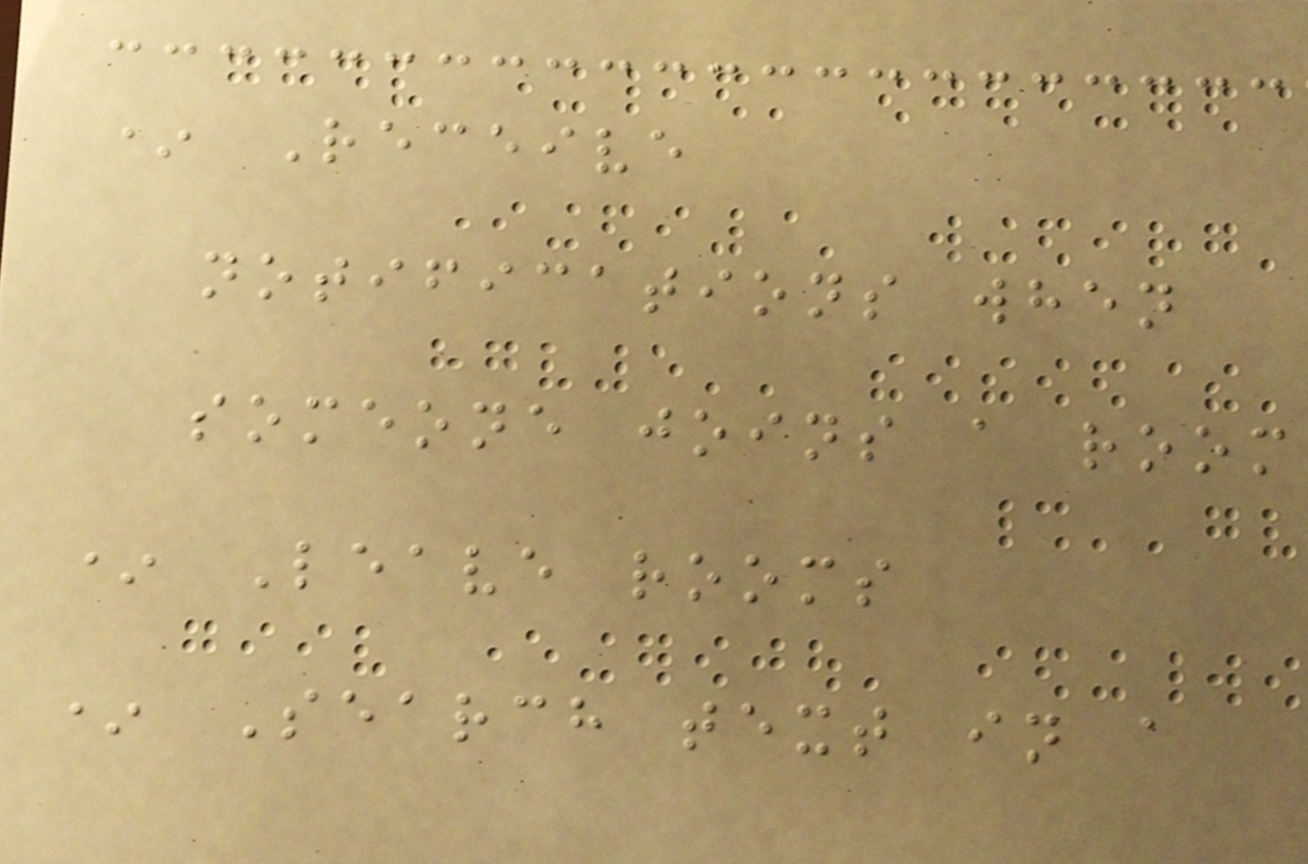* Receive
notifications when
someone joins a room
* Leave rooms
* Search text in a
